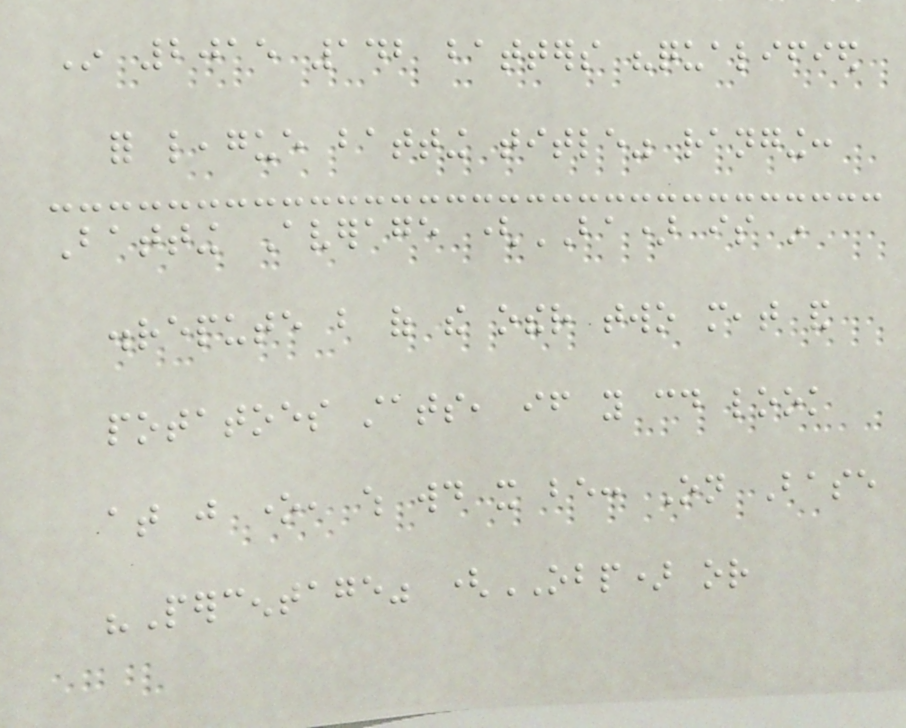In 2015 142 batters "qualified
for league batting title" ranging:
Batting Average (BA) is in
disrepute but of the other two meat and
potatoes stats, if you could look
at just one, which would it be: On Base
"Percentage" (OBP) or
